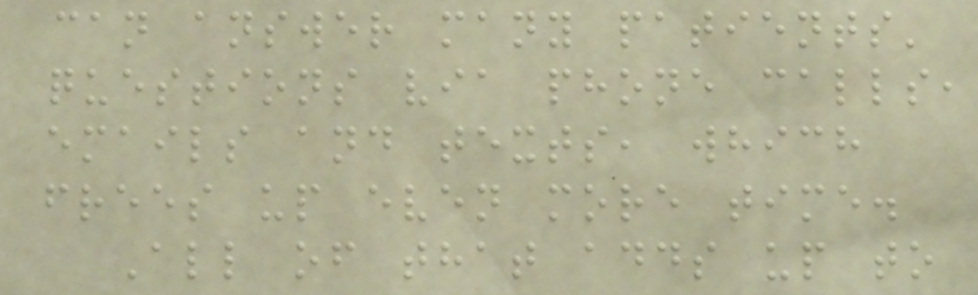can answer many patients'
questions via phone calls,
emails and texts, which
frees up even more time.
All of that adds up to
